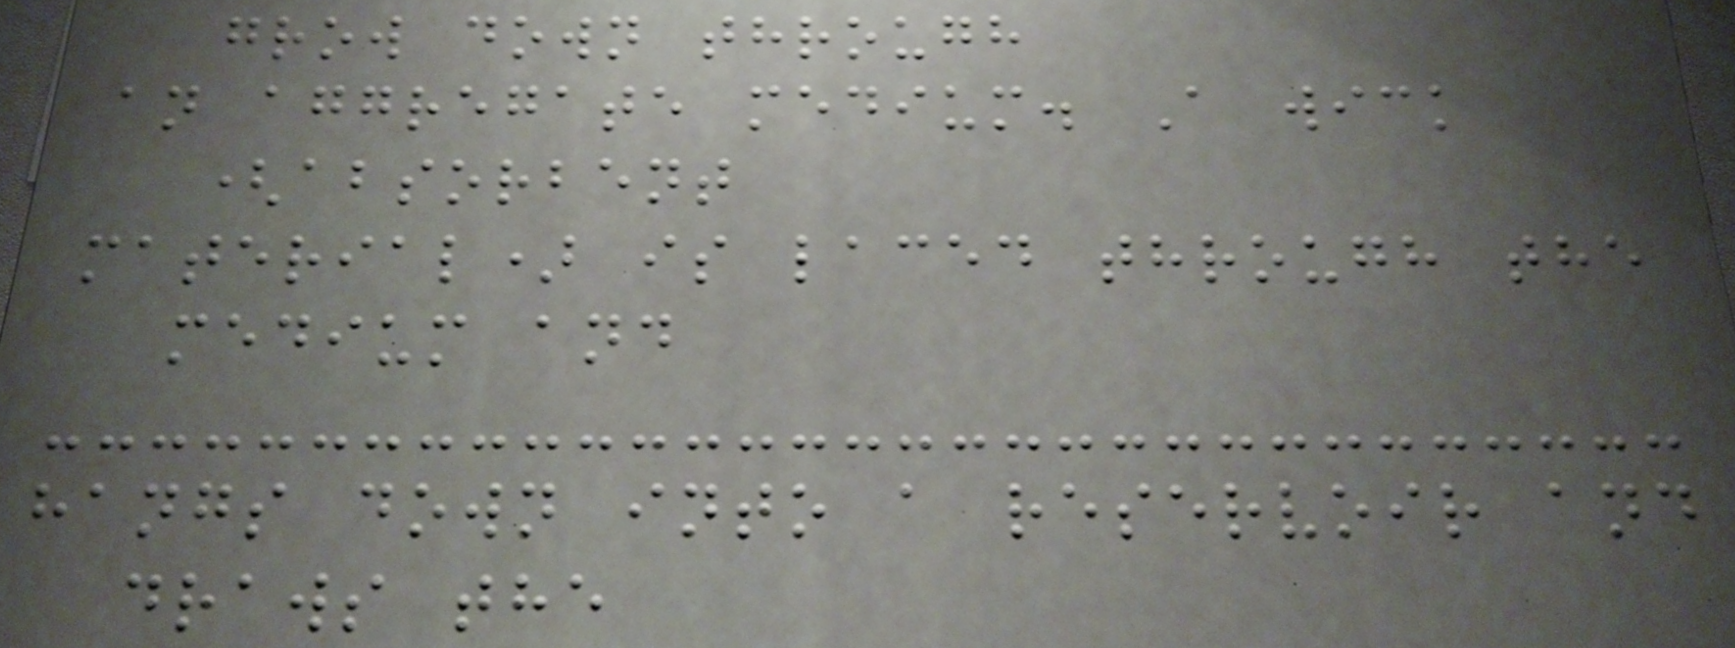grow down through
an aggregate medium. A wick
(absorbent
material) is laced through the
medium and
hangs down into a reservoir and
draws the
